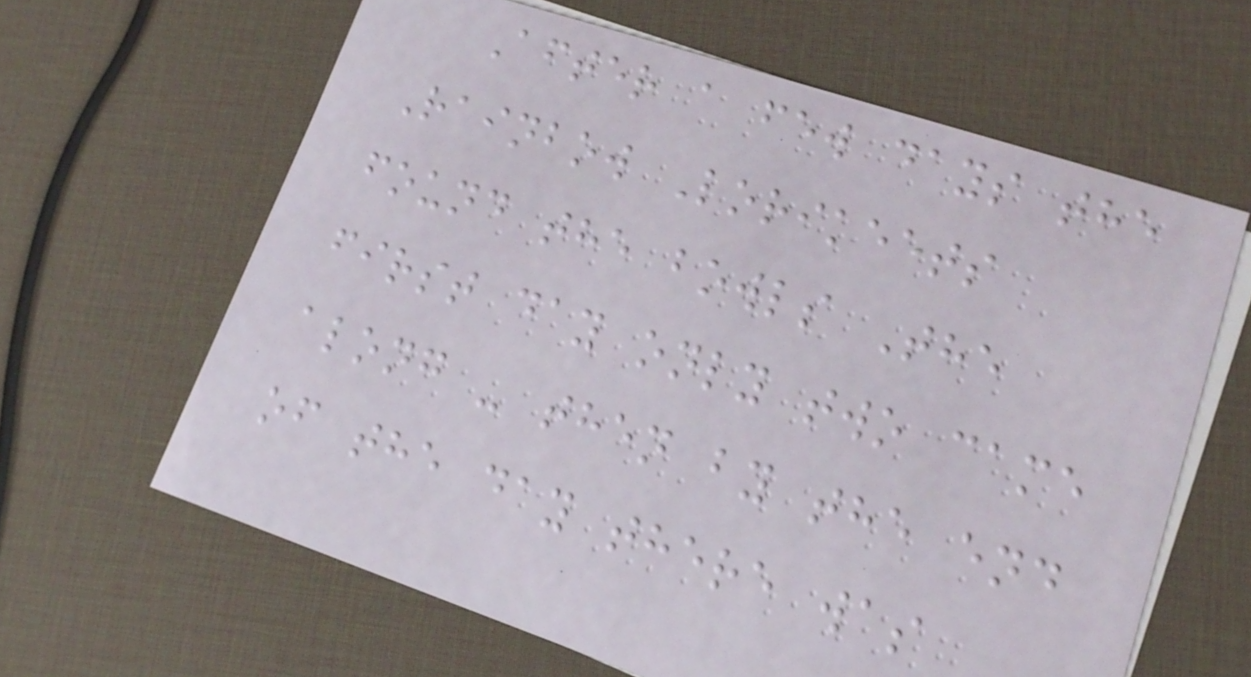After a few days the
Rainbow Lorikeets
found the bowls The
first day only two came
along - then by the end
of the day there was
